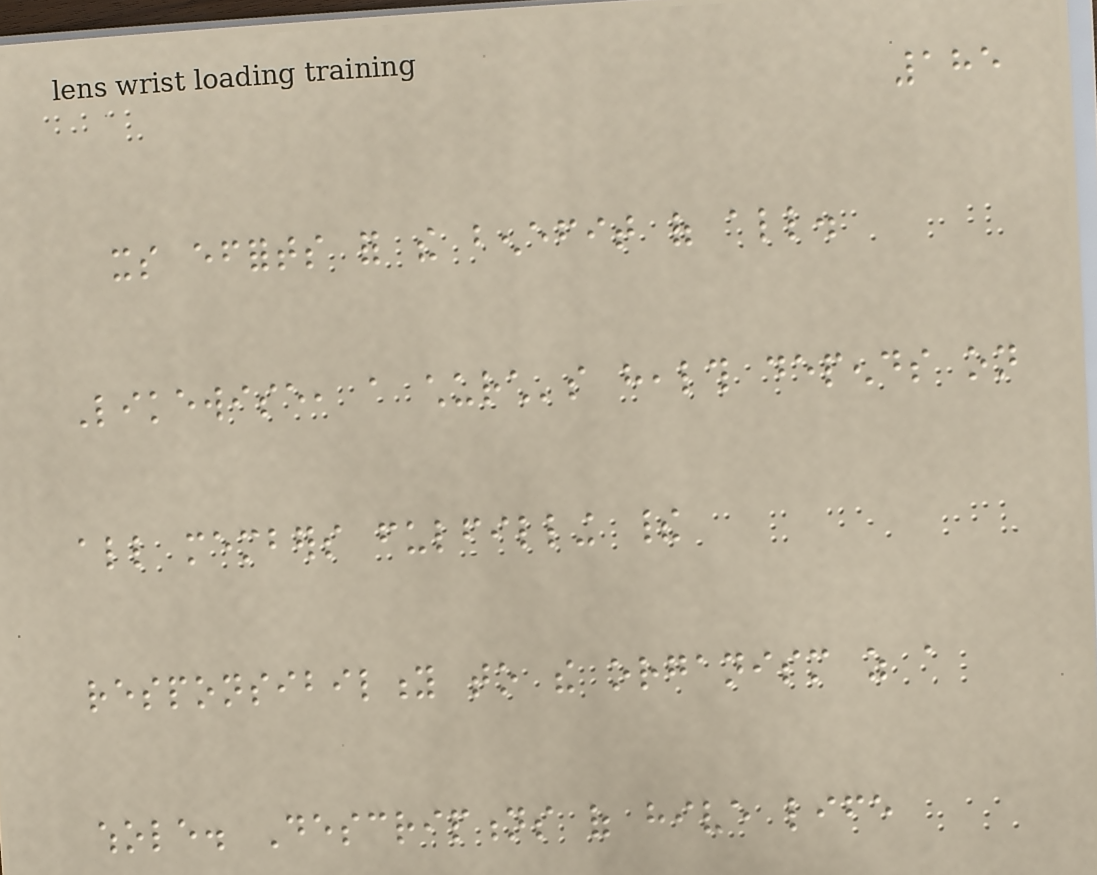185
its efforts for the benefit of all.
Likewise, a church's health depends on
all members fulfilling their
responsibility to the organism as a
whole. Descriptions of hive life
